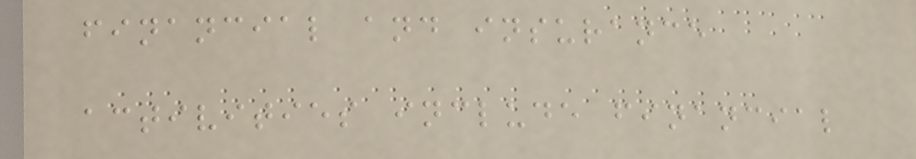financial and insurance
activities include financial
